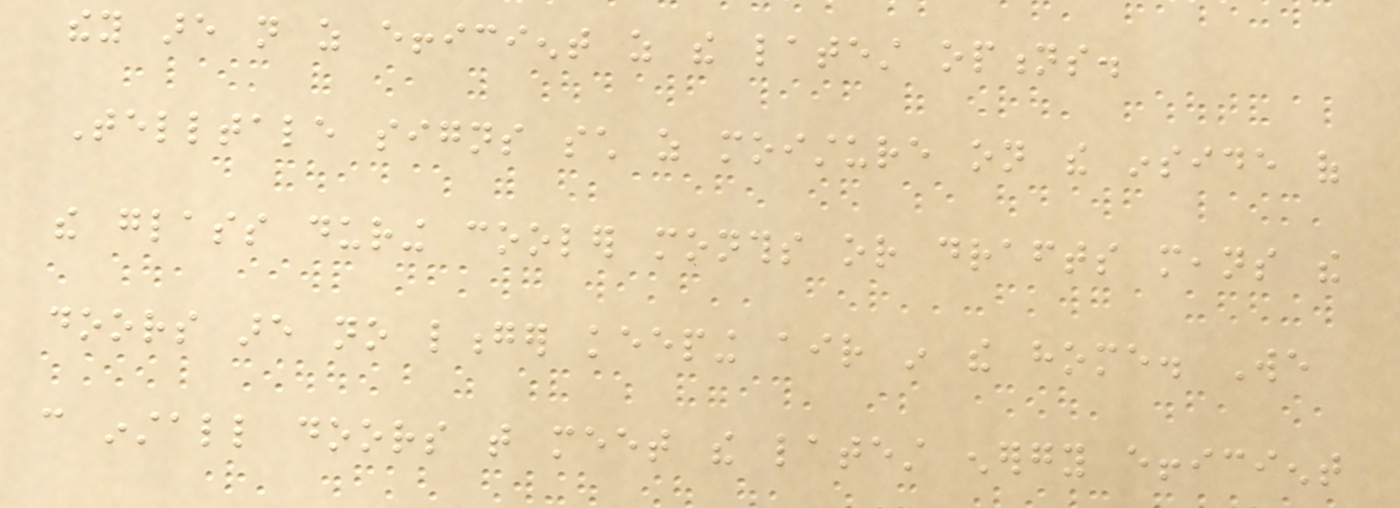they are not as efficient as the latest options.
Telltale signs such as moisture on the inside of
the glass during cooler months or drafts means the
doors are no longer keeping air in the home. We
can install doors that meet the latest energy efficient
